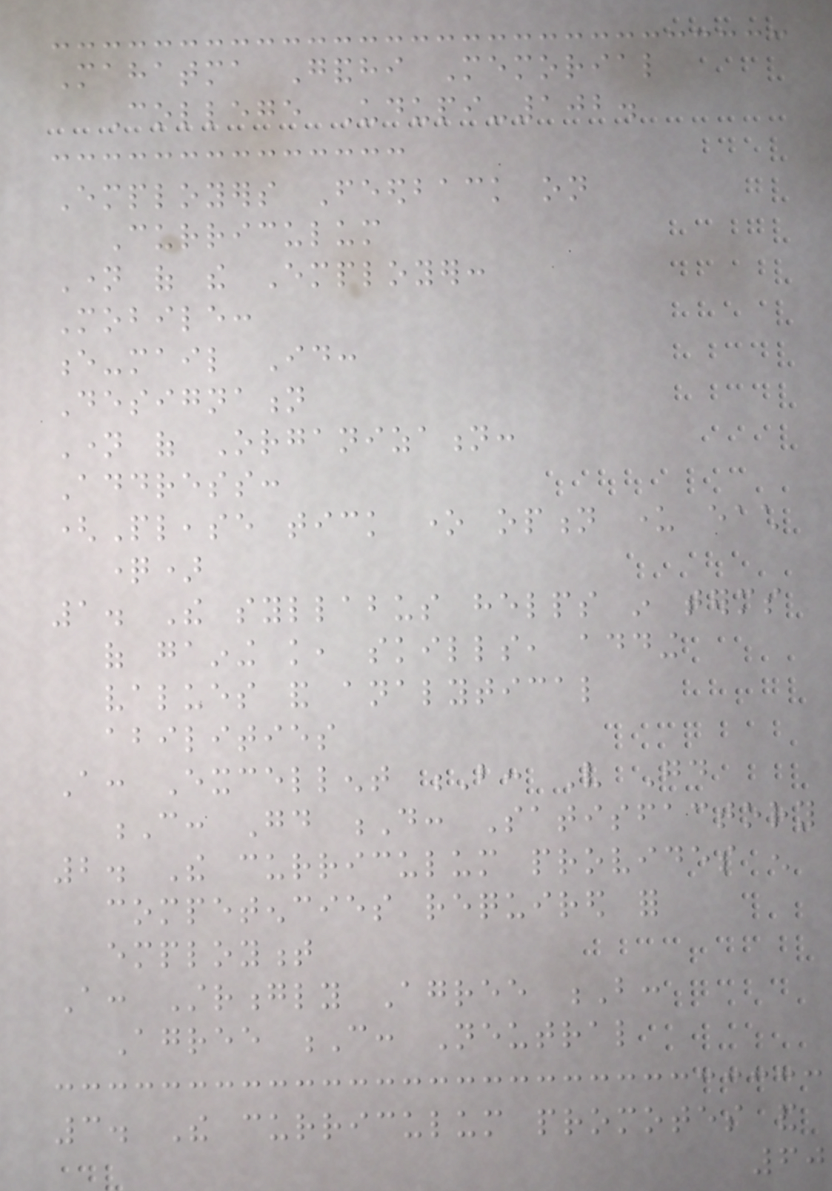Mahatma Gandhi Memorial
College Udupi-102.
Employers Feedback on
Curriculum
Name of the Employer:
Mobile:
e-mail Id:
Designation
Name of Organization:
Address:
(Please tick one option under each
question)
1. The syllabus helps in terms
of gaining knowledge, skills, adding
values and analytical
abilities
A: Excellent B: Very Good
C: Good D: Satisfactory
2. The curriculum provides enough
competencies required for
employment
A: Strongly Agree B:
Agree C: Neutral
3. The curriculum promotes and
60
